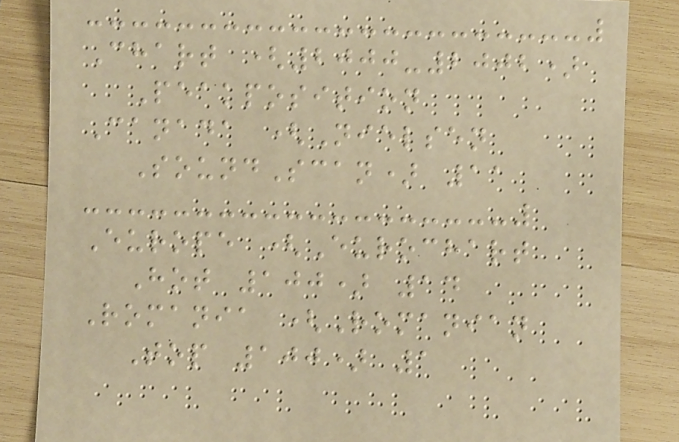Chart (2000-2002)
Peakposition
Canada (Nielsen
SoundScan) 11
Europe (Eurochart
Hot 100) 14
Romania (Romanian
Top 100) 1
